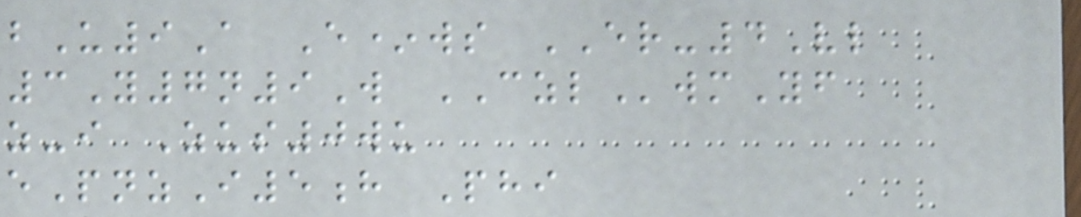bU9A E*ws ER-4Vl
3Y7n9W CZLwmYf
z-i Zus0wu
ePnzI5h Phi
